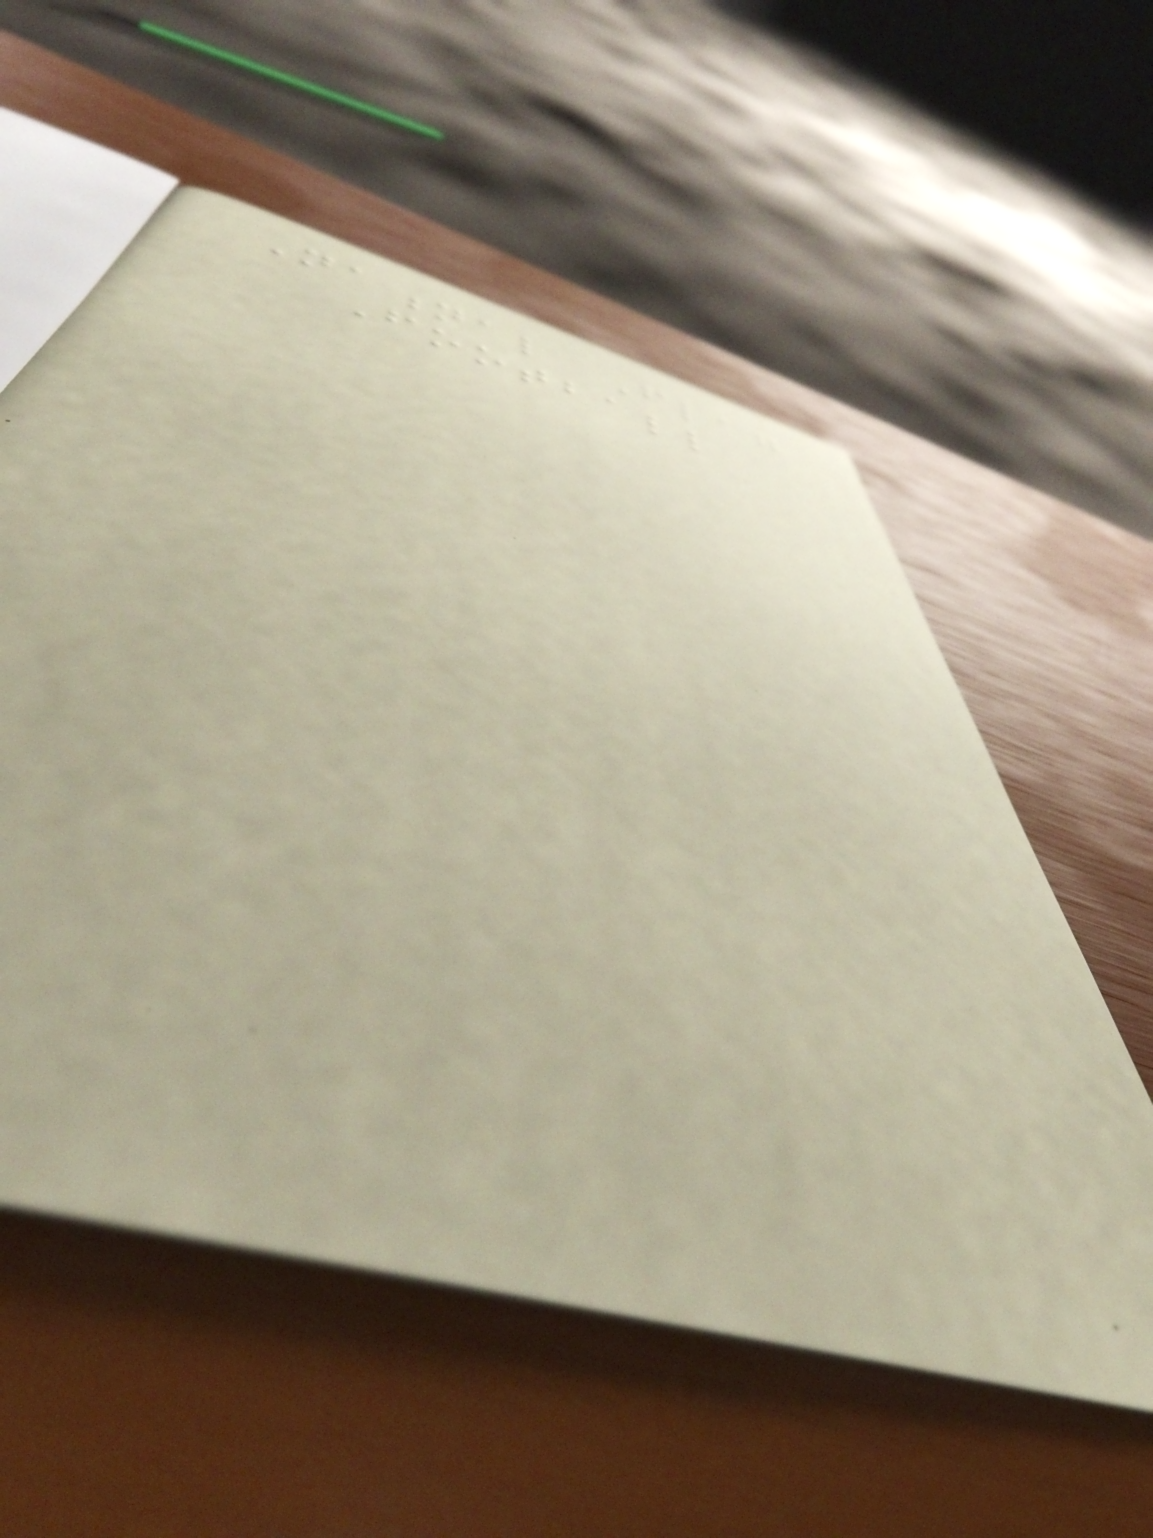National Flag
Football
